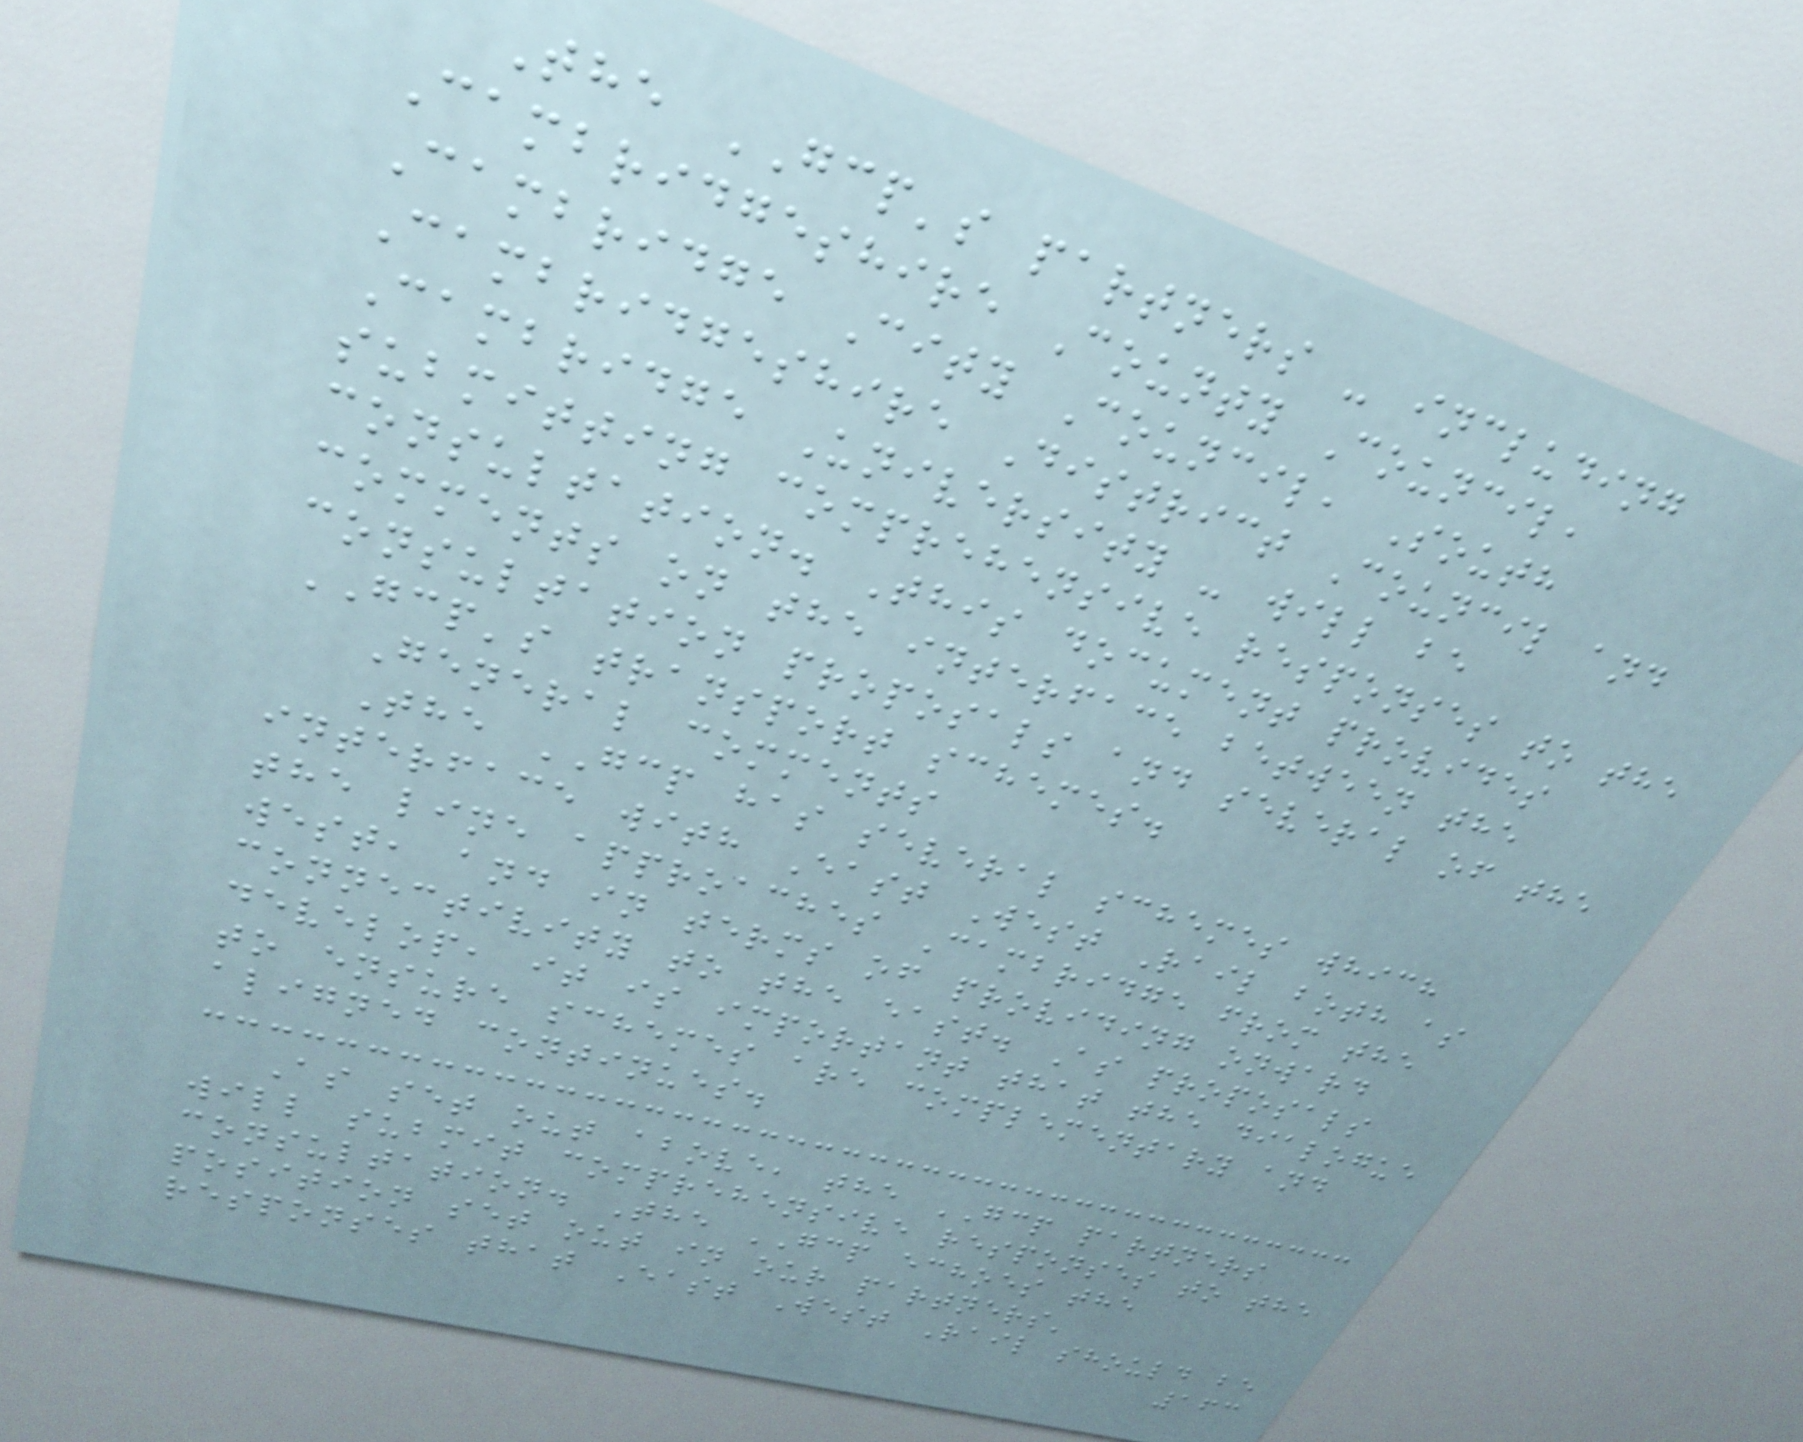The GCP's partners - including
Cambridgeshire County Council,
Cambridge City Council, South
Cambridgeshire District Council and
Cambridge University - will be
submitting comprehensive responses to the
consultation. This document provides
comments on the interface between the
consultation proposals and several of the
GCP's transport schemes.
General comments
The GCP has several schemes which
interface with East West Rail both as
the line approaches Cambridge from the
west, and in terms of providing onward
connectivity to the east. As proposals
develop, it is important that the dialogue
to ensure schemes are complementary and
aligned continues.
As set out above, the GCP partners
will submit comprehensive responses to the
consultation. The GCP echoes the
position set out in our partners'
responses that East West Rail should be
163
